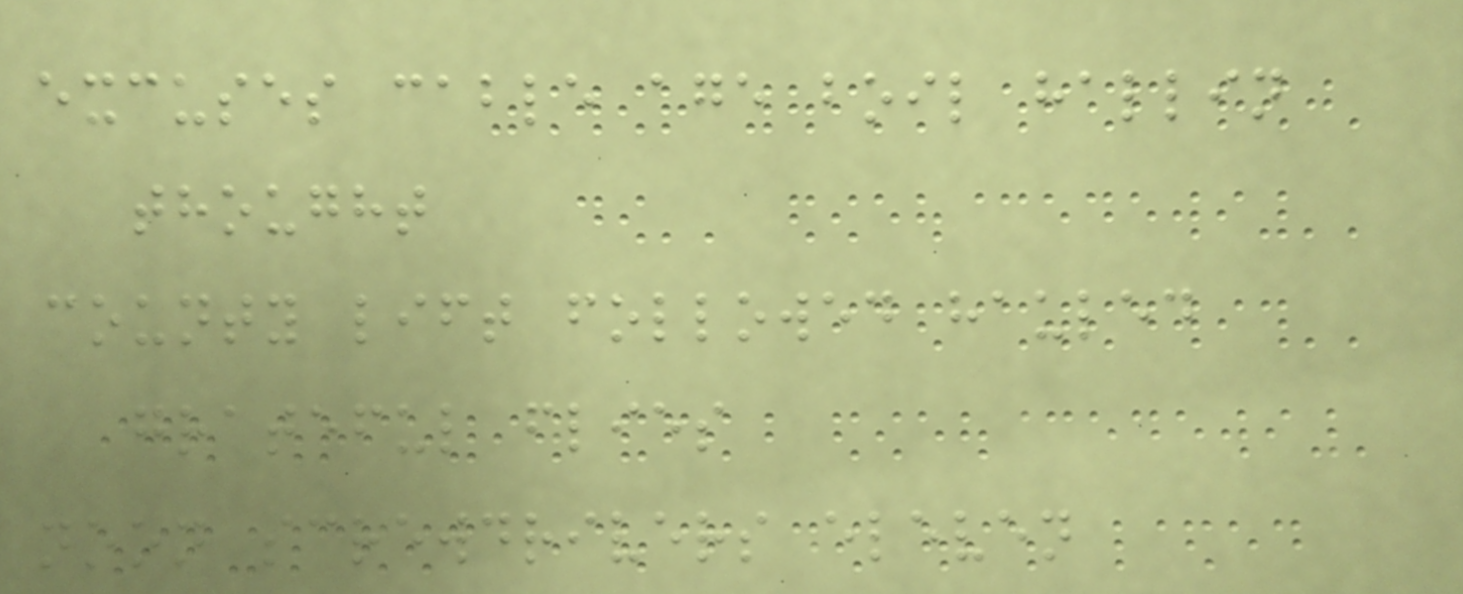excuses cable age boil hallin
thought
county lift followed hauled
grateful flies
noon screwdrivers eleven
